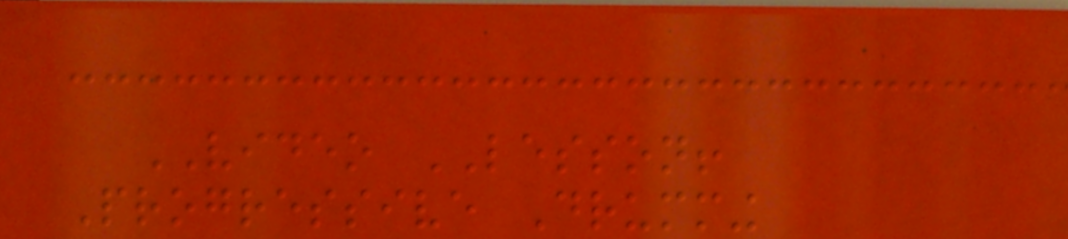VIDEO LESSON!
Progressive Drumming
